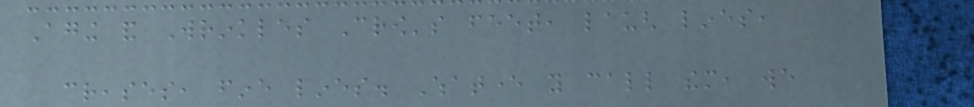Aging and Wrinkles Crow's feet, laugh lines,
creases, fine lines. Whatever you call them, we
